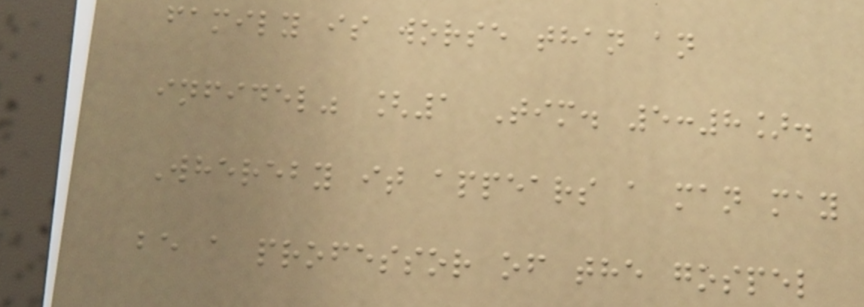family is worse than an
infidel" [1 Tim. 5:8].
Whereby it appears a man may
be a professor of the gospel
